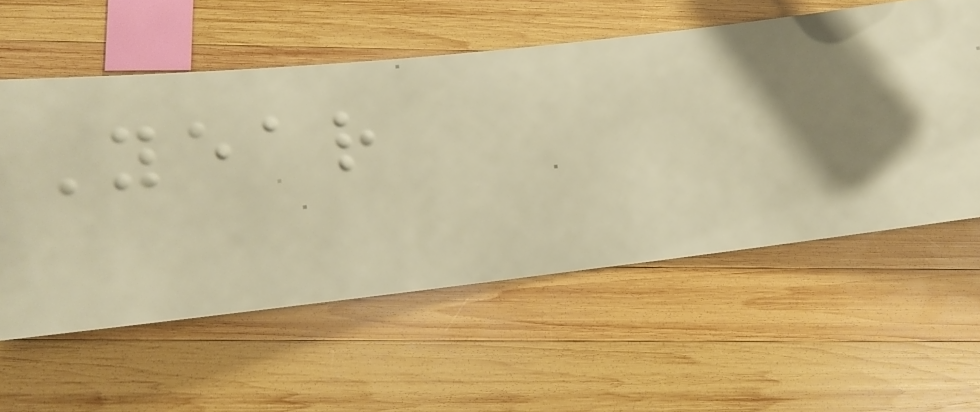Year
